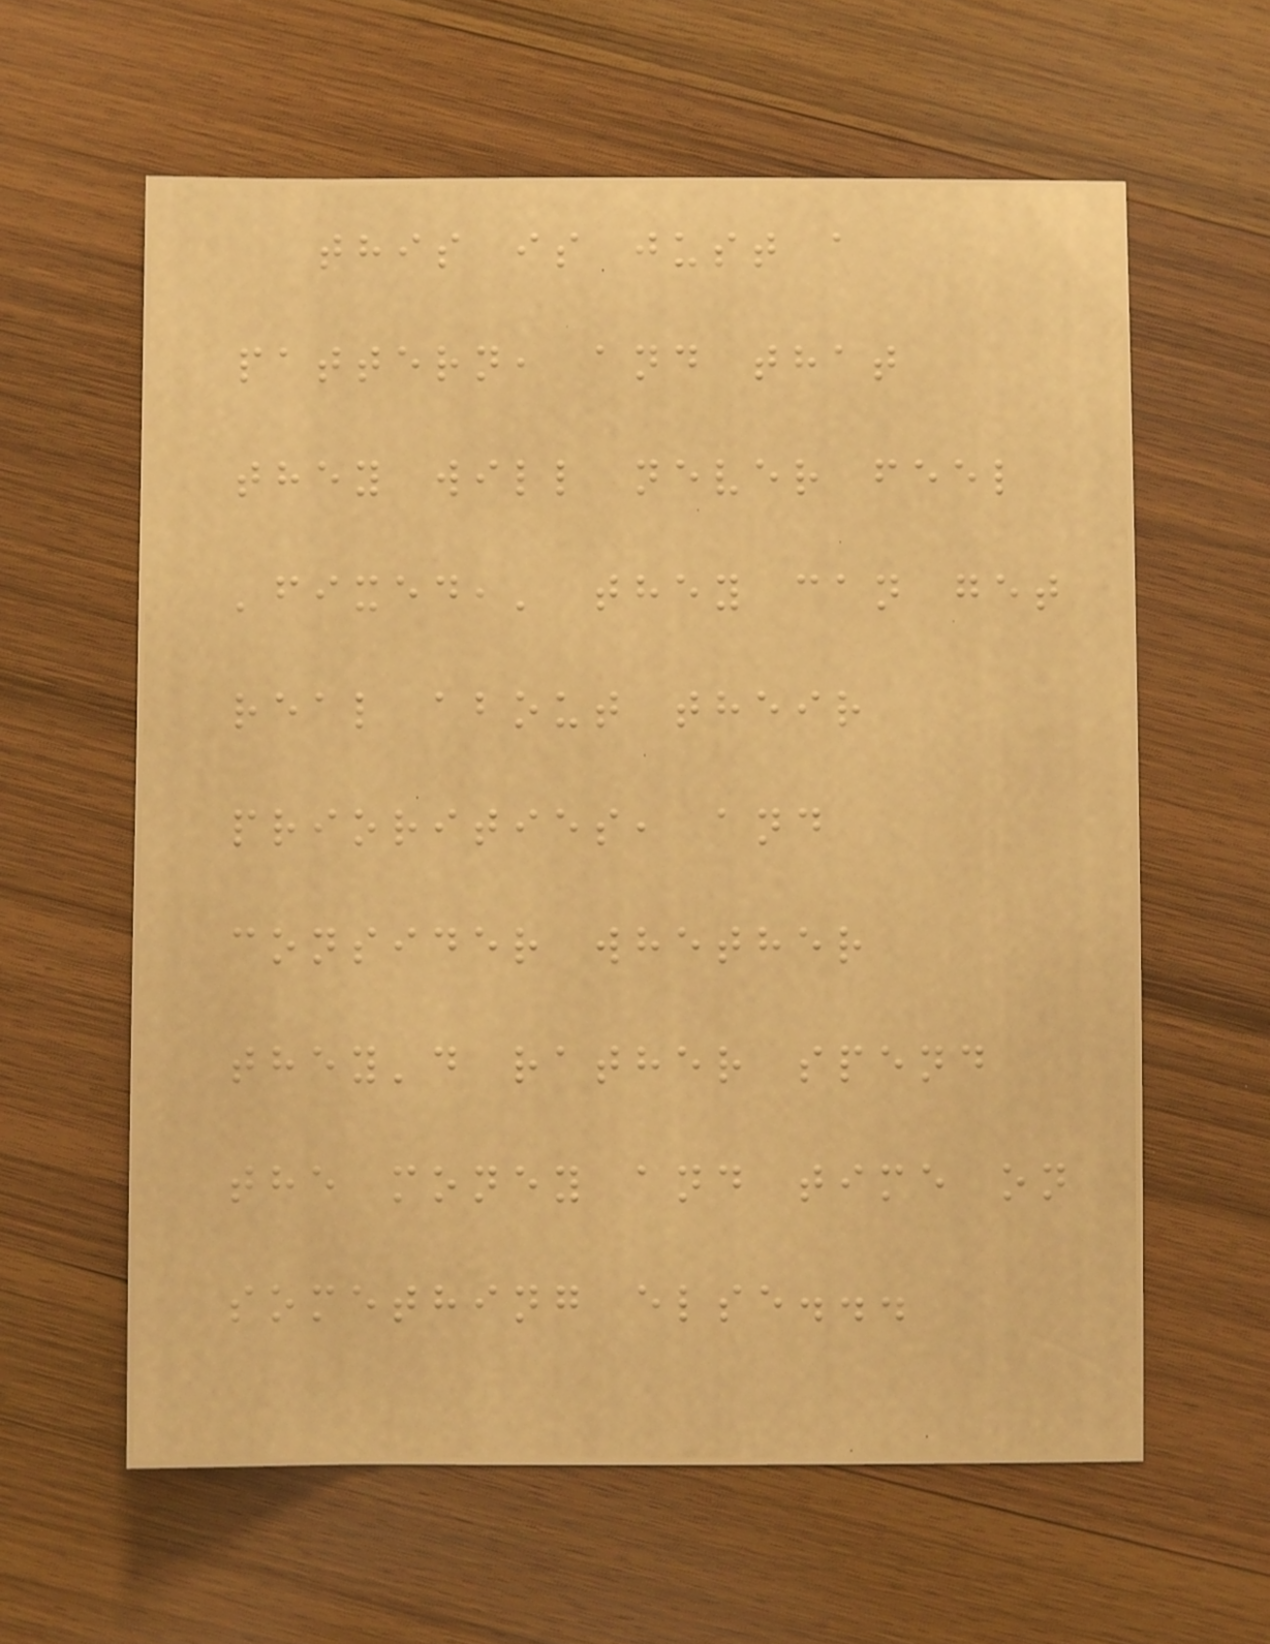this is just a
pattern, and that
they will never feel
'fixed,' they can get
real about their
priorities, and
consider whether
they'd rather spend
the money and time on
something else...
